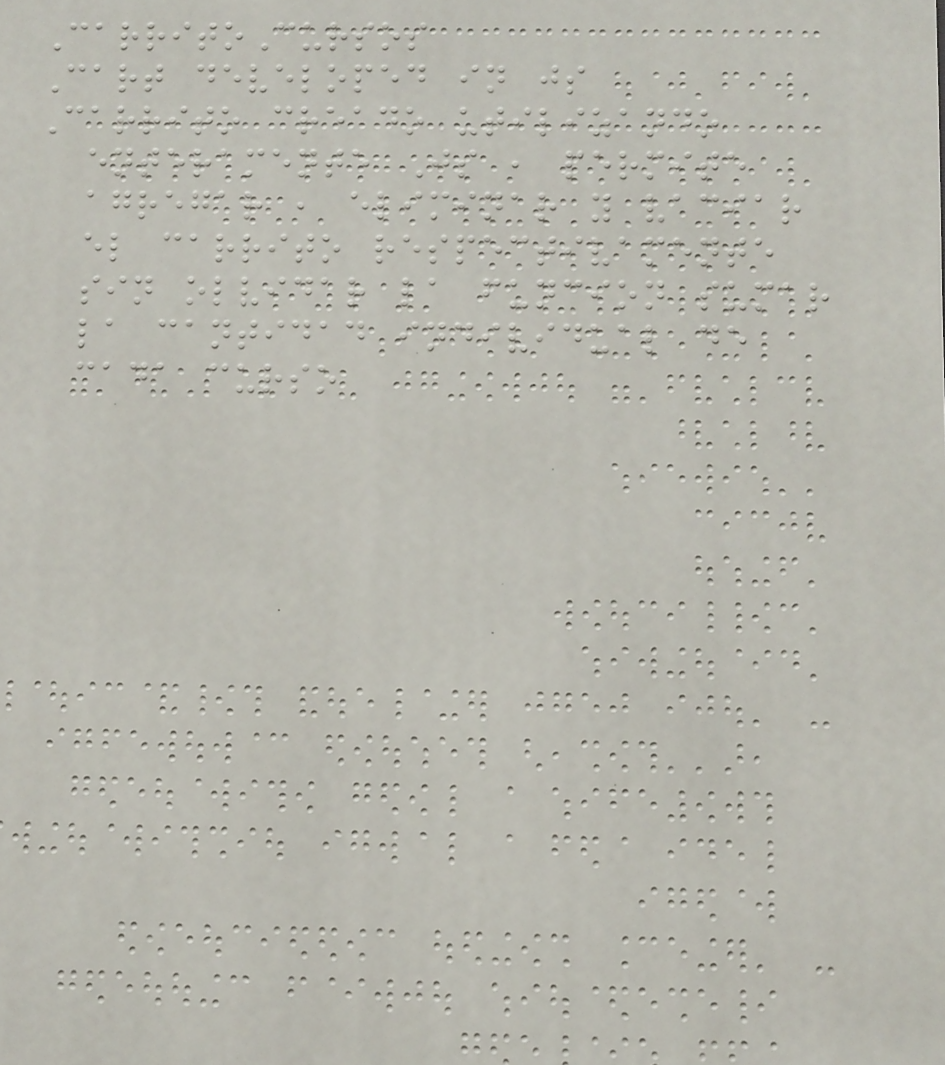CarritoCursos
Cart developed in js
Carrito creado utilizando
enteramente Js , permite
agregar , eliminar y vaciar
el carrito respectivamente
sin olvidar la funcion sumar
la cantidad individual de
cada curso
